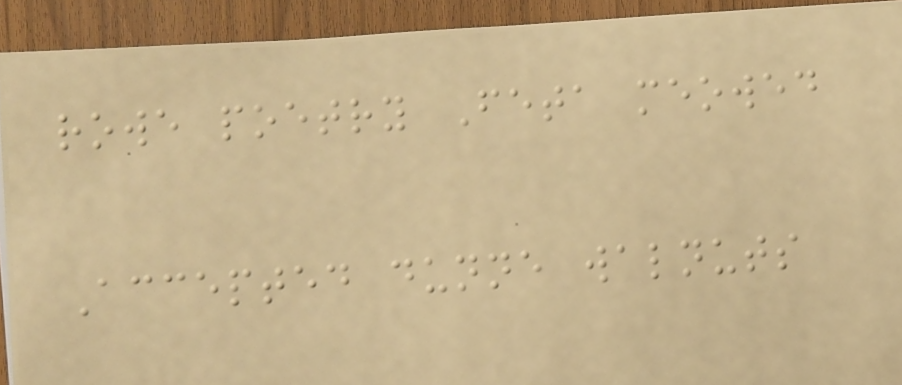rowe poetry Feta meowed
Accepted dunne walnuts
